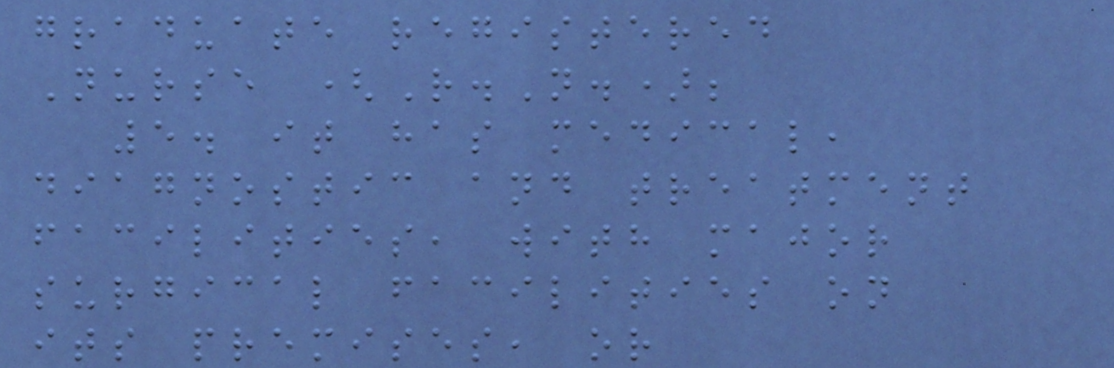graduate registered
Nurse (R.N.);
5. it has medical,
diagnostic and treatment
facilities, with major
surgical facilities on
its premises, or
